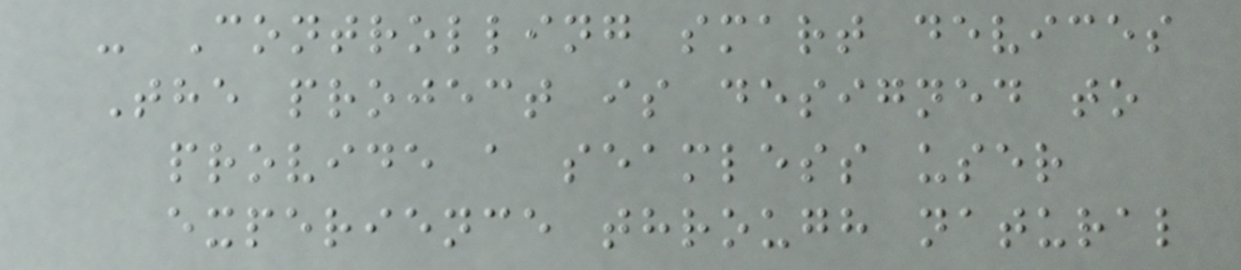- Controlling smart devices
The project is designed to
provide a seamless user
experience through natural
